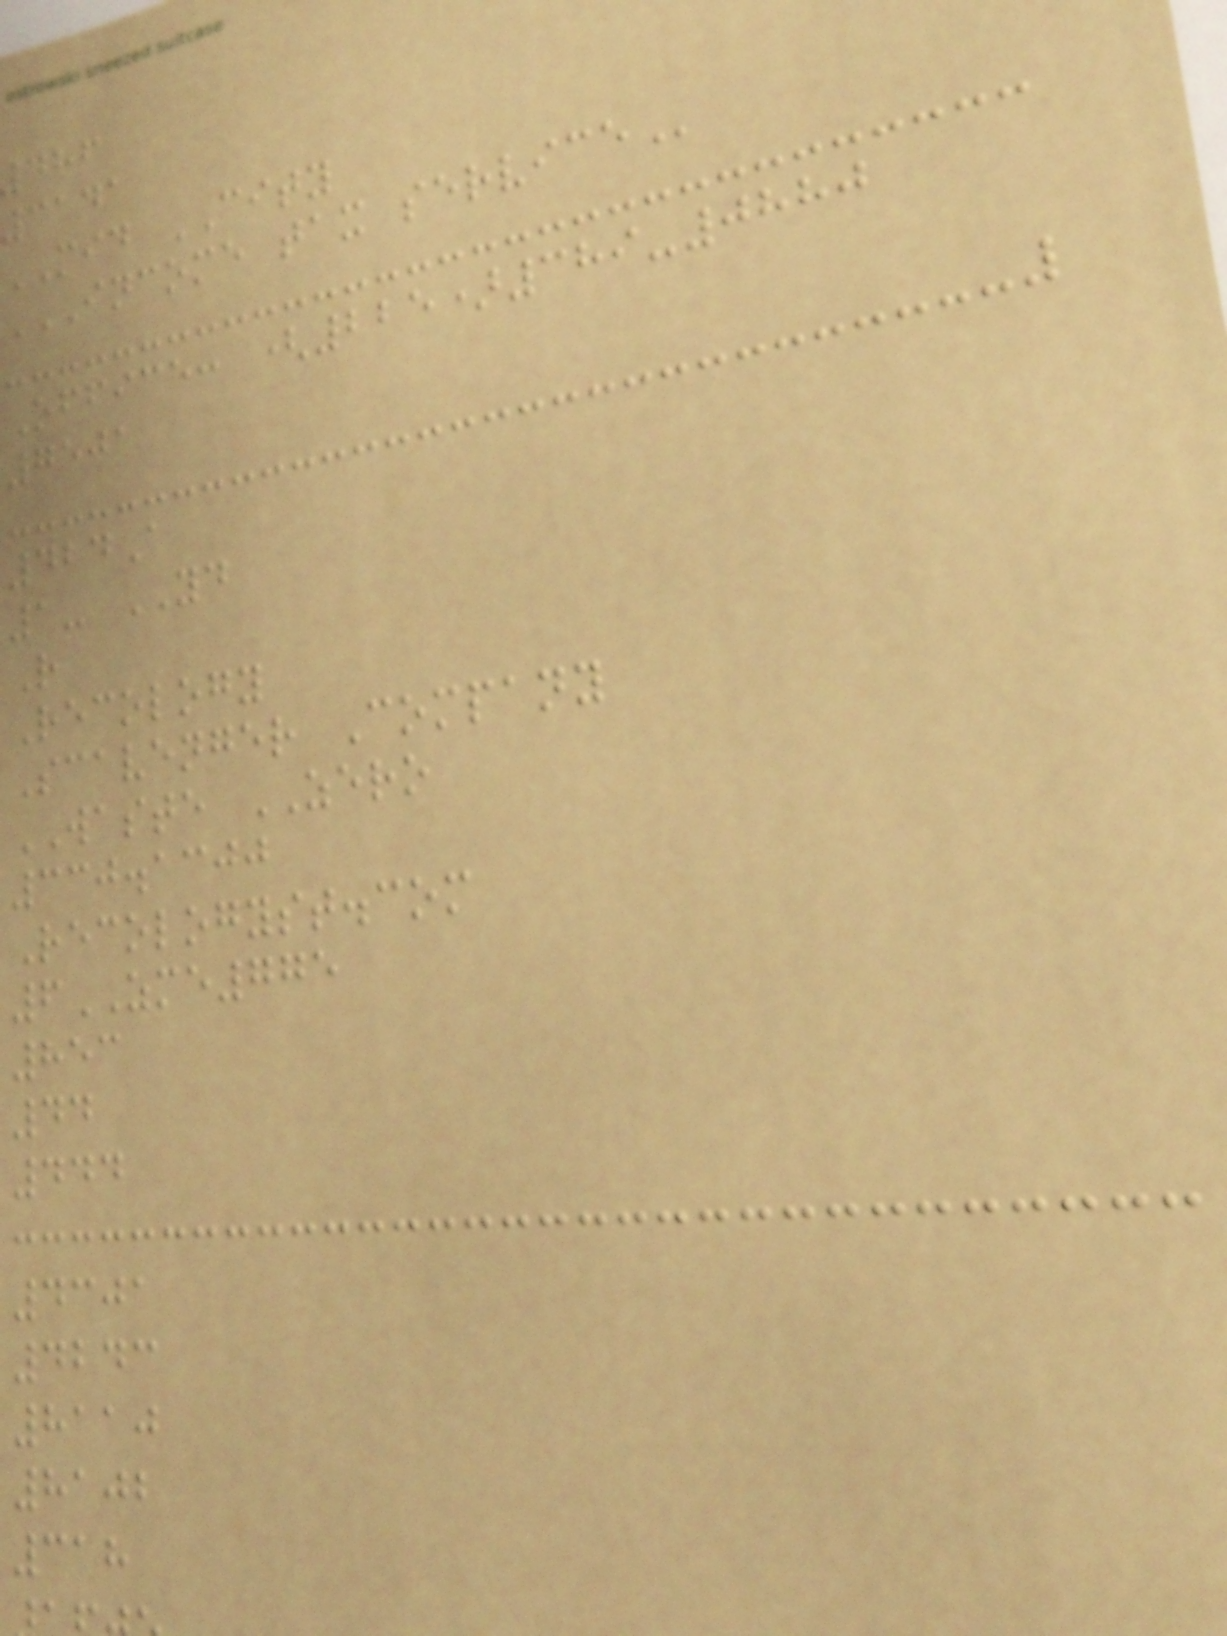3141
MID CITY
INCOME TAX SERVICE
Office: (225)389-0880
7501
424A
1- YD
R
Recology
Scavenger Company
WASTE ZERO
330.1300
Recologyst.com
6ZME775
853
44
444
4301
4243
8110
8102
318
